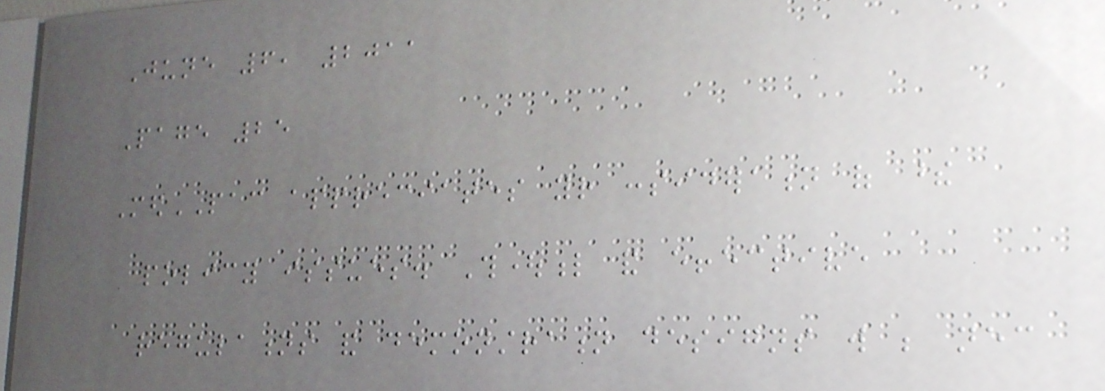June 6, 2011
Page 25
MedPAC appreciates your consideration of these
policy issues. Thoughtful and effective
regulations and demonstration designs will be necessary
